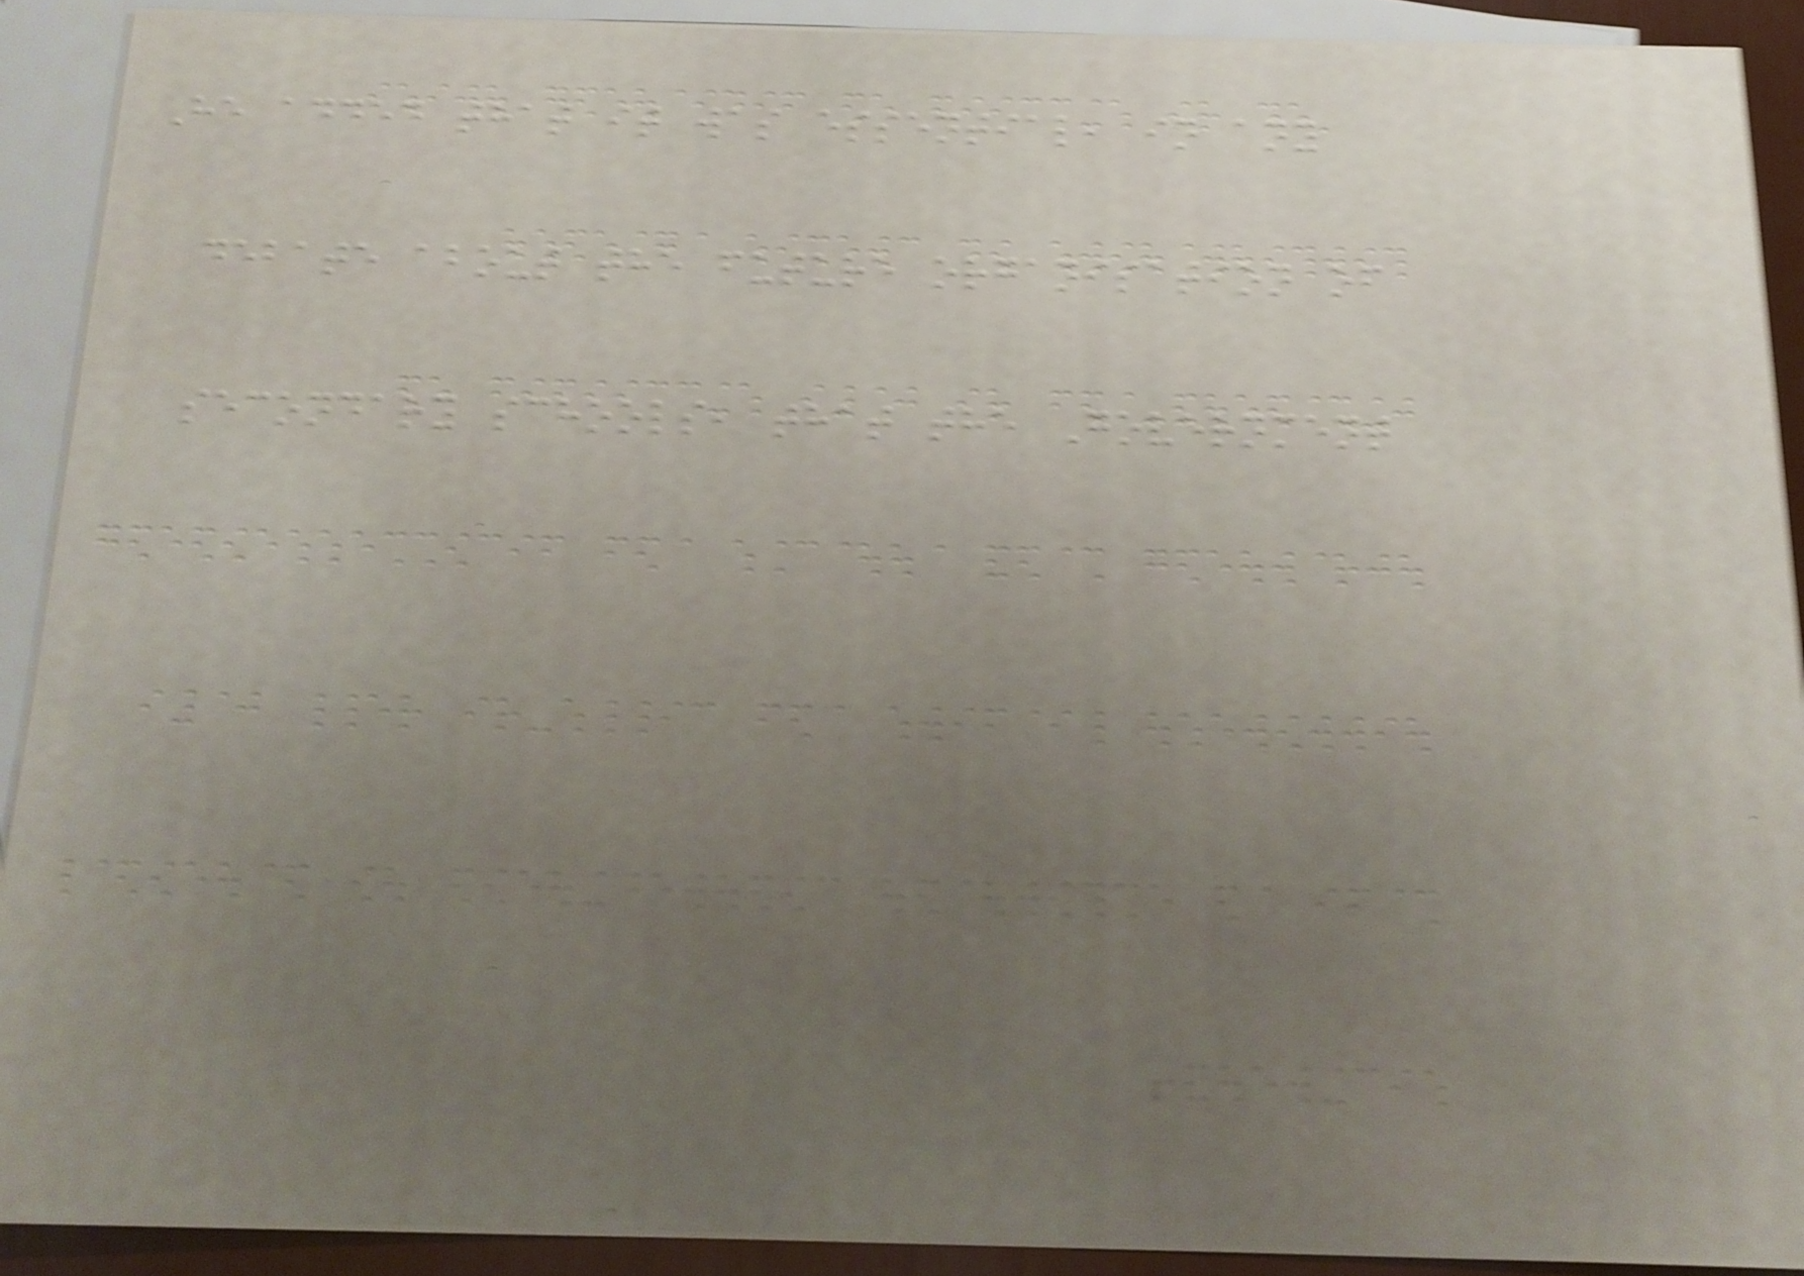He added that it was essential, in any
debate about the future organisation of
secondary schools, that the Government
